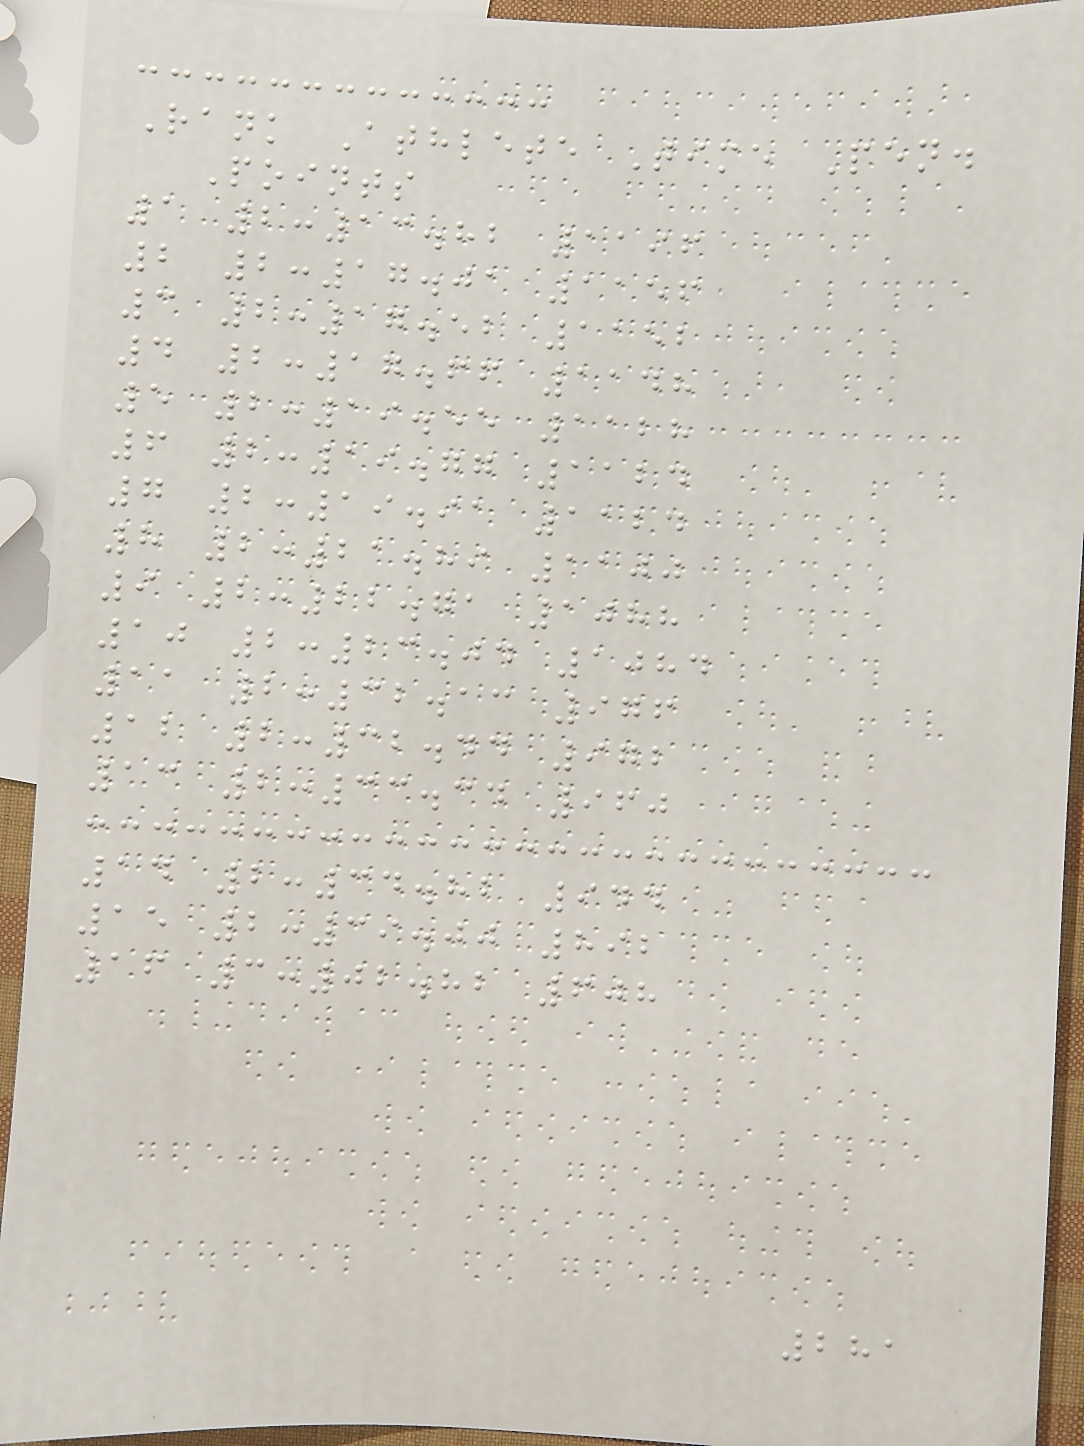Rank Athlete Time Pen.
Points
1 2:13.82 1196
2 2:17.01 1156
3 2:17.52 1152
4 2:17.66 1148
5 2:19.55 1128
6 2:19.77 1124
7 2:19.91 1124
8 2:21.89 1100
9 2:22.71 1088
10 2:23.04 1084
11 2:32.13 976
12 2:32.44 972
13 2:33.34 960
14 2:34.82 944
15 2:39.00 892
16 3:02.82 608
281
